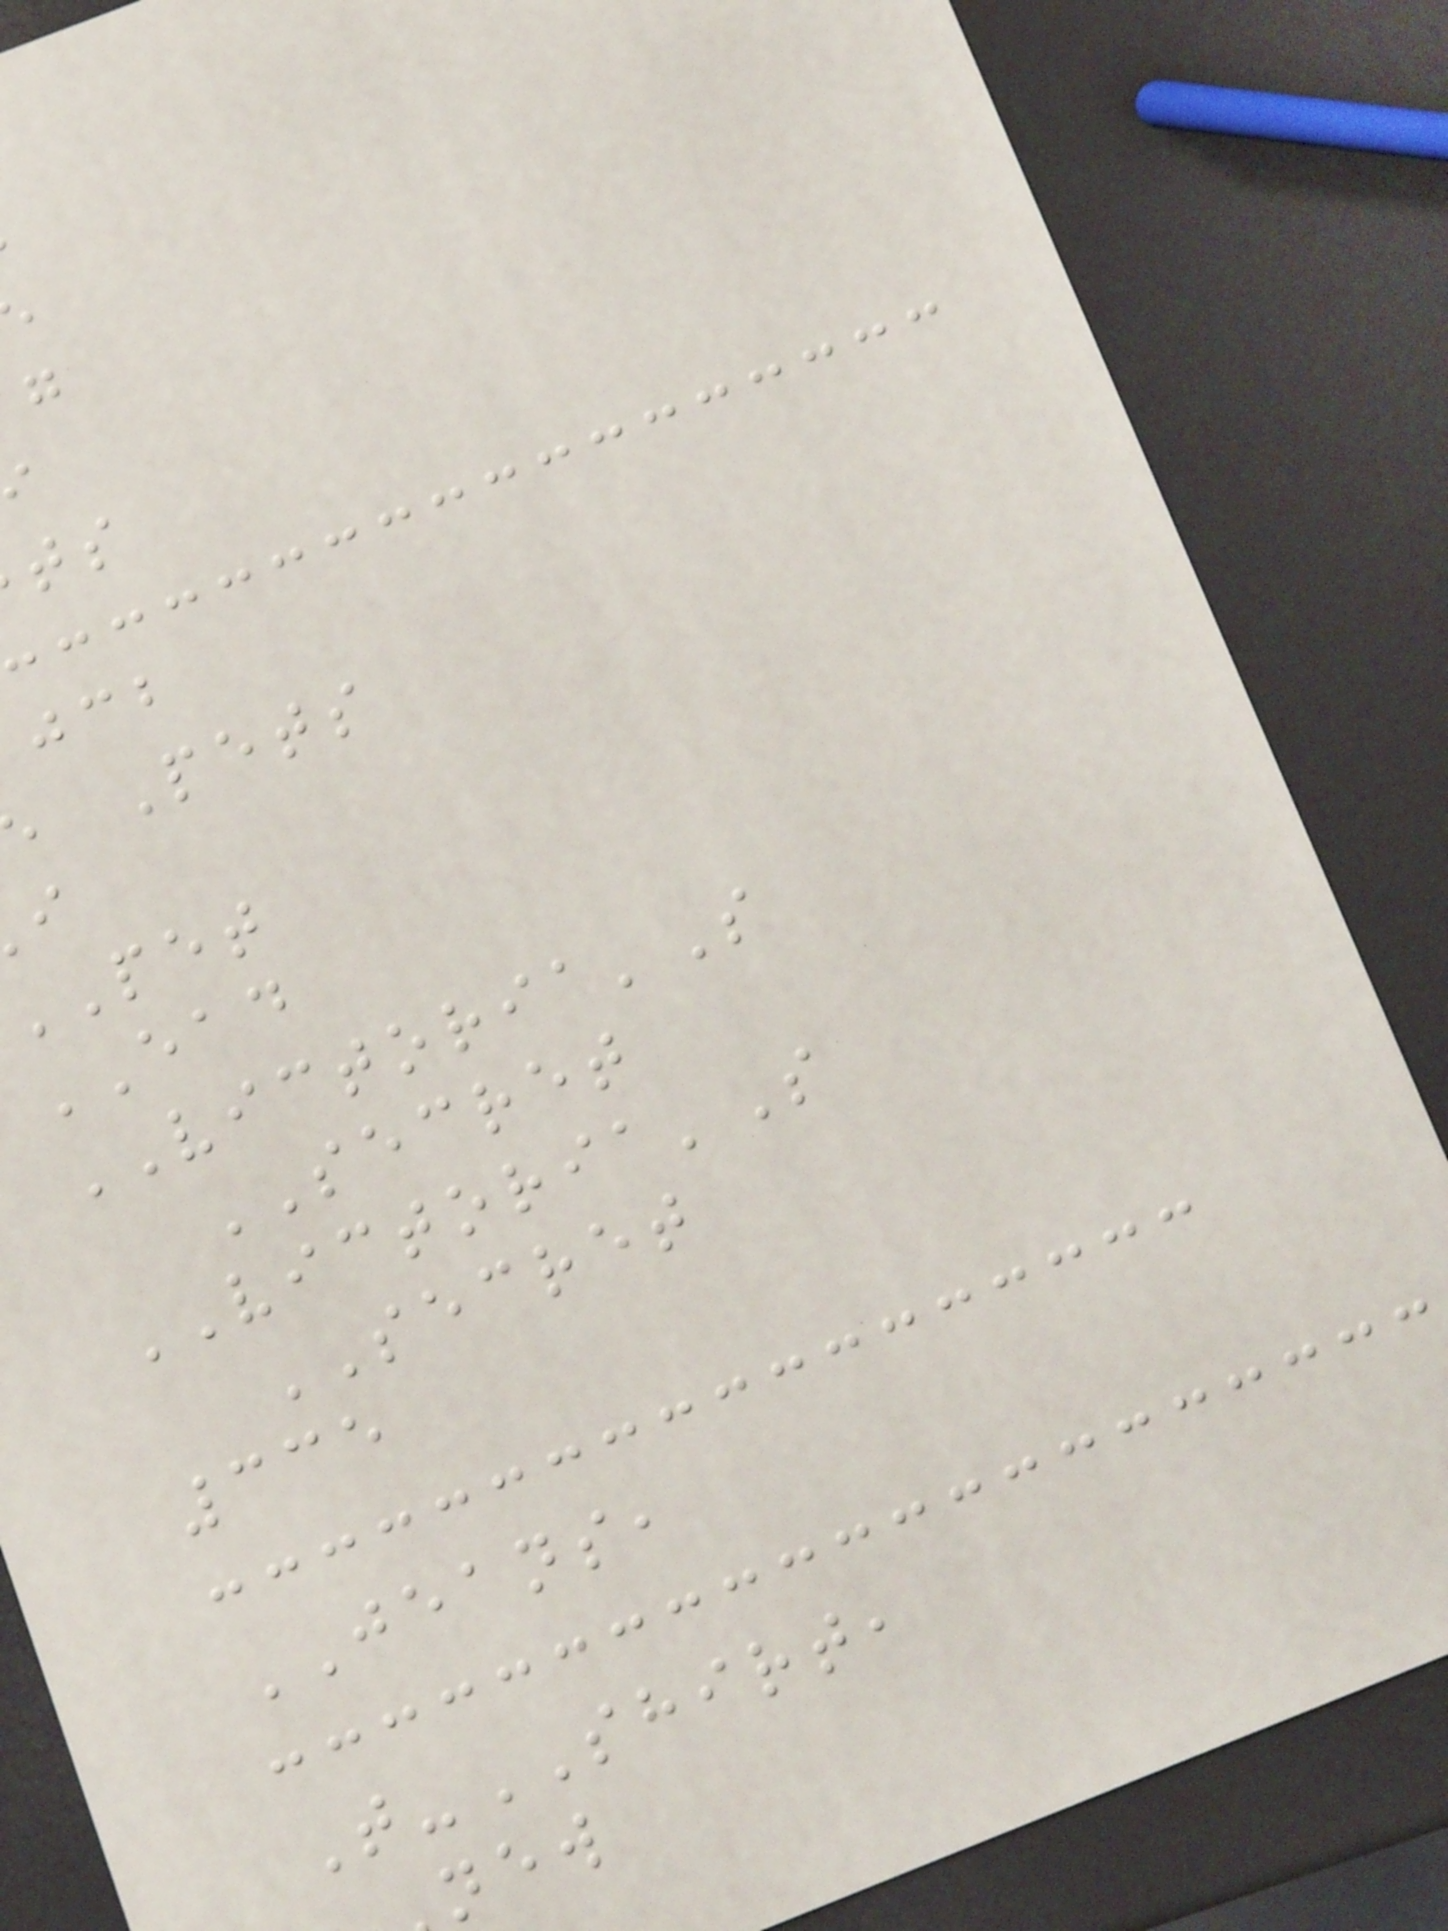Pets
EAD
VICTORIA'S
SECRET
VICTORIA'S
SECRET
335
JEANS,
T-SHIRT,
